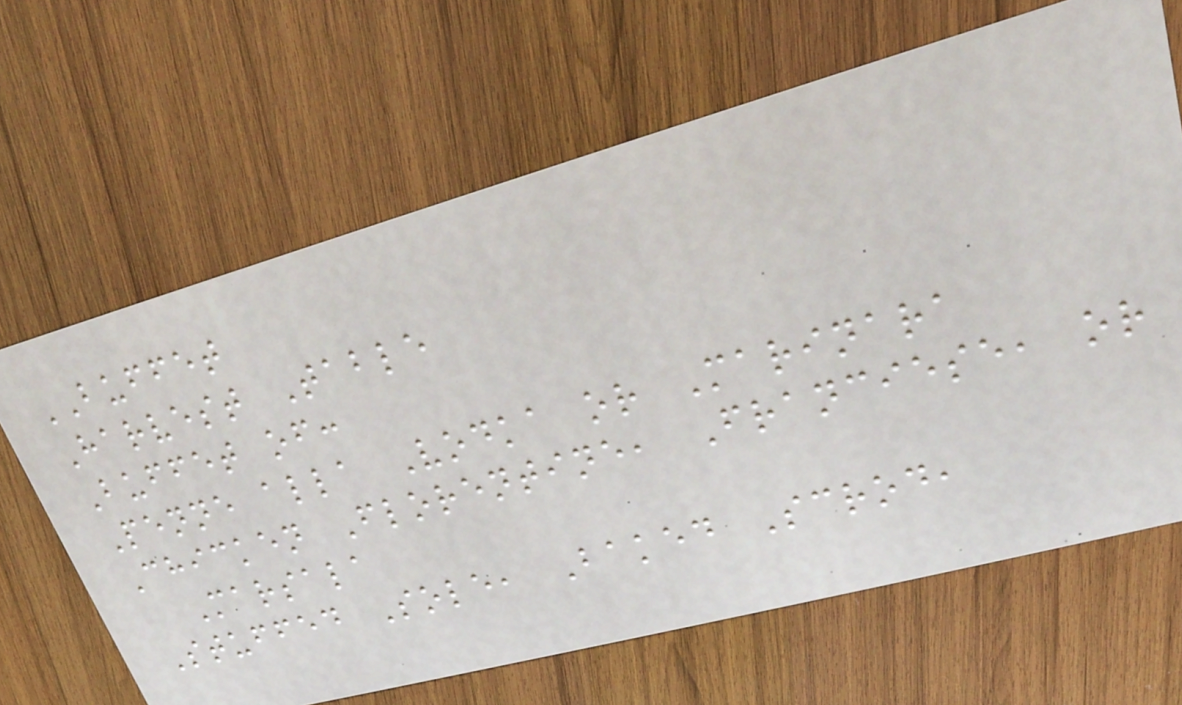BUFFET
Harvest Table
Buffet of:
Penne alla Vodka or Marinara
Chicken Florentine, Franciese, or
Marsala
Stuffed Sole, Baked Scrod,
